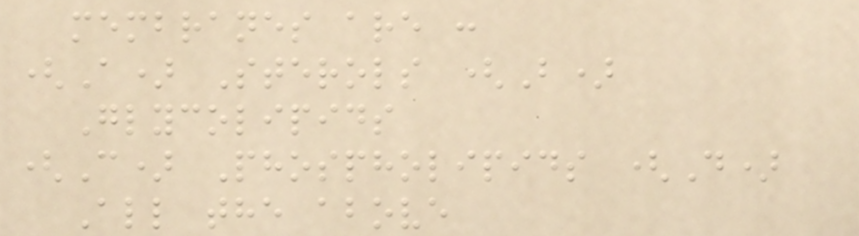membranes are :
(A) Sterols (B)
Glycolipids
(C) Phospholipids (D)
All the above
